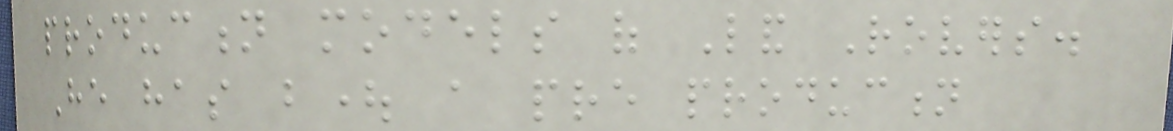production models of Land Rovers.
He has bought a pre production
